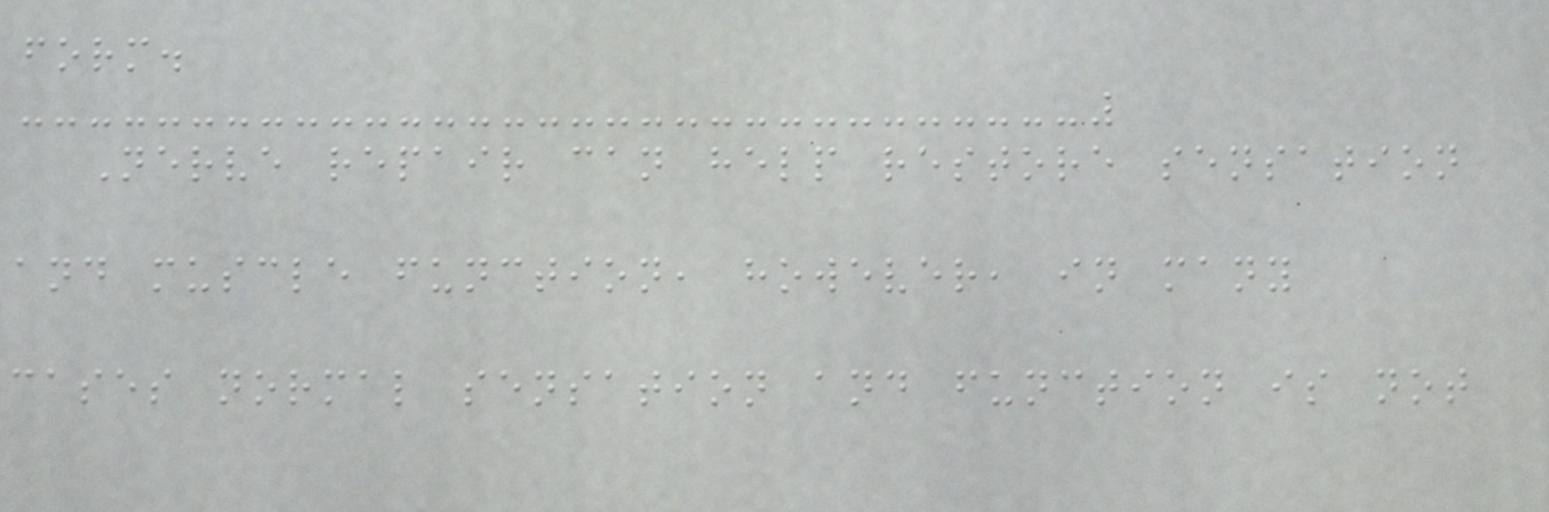form.
Nerve repair can help restore sensation
and muscle function, however, in many
cases normal sensation and function is not
